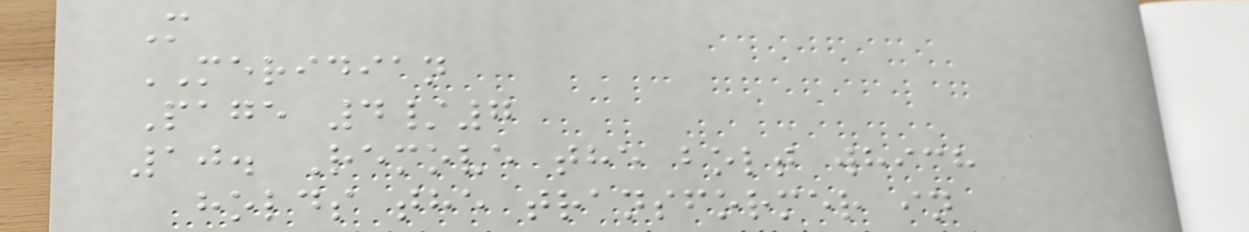M
MERIDIAN
Page 4/7
10. Remove the bolt which
holds the transformer in
